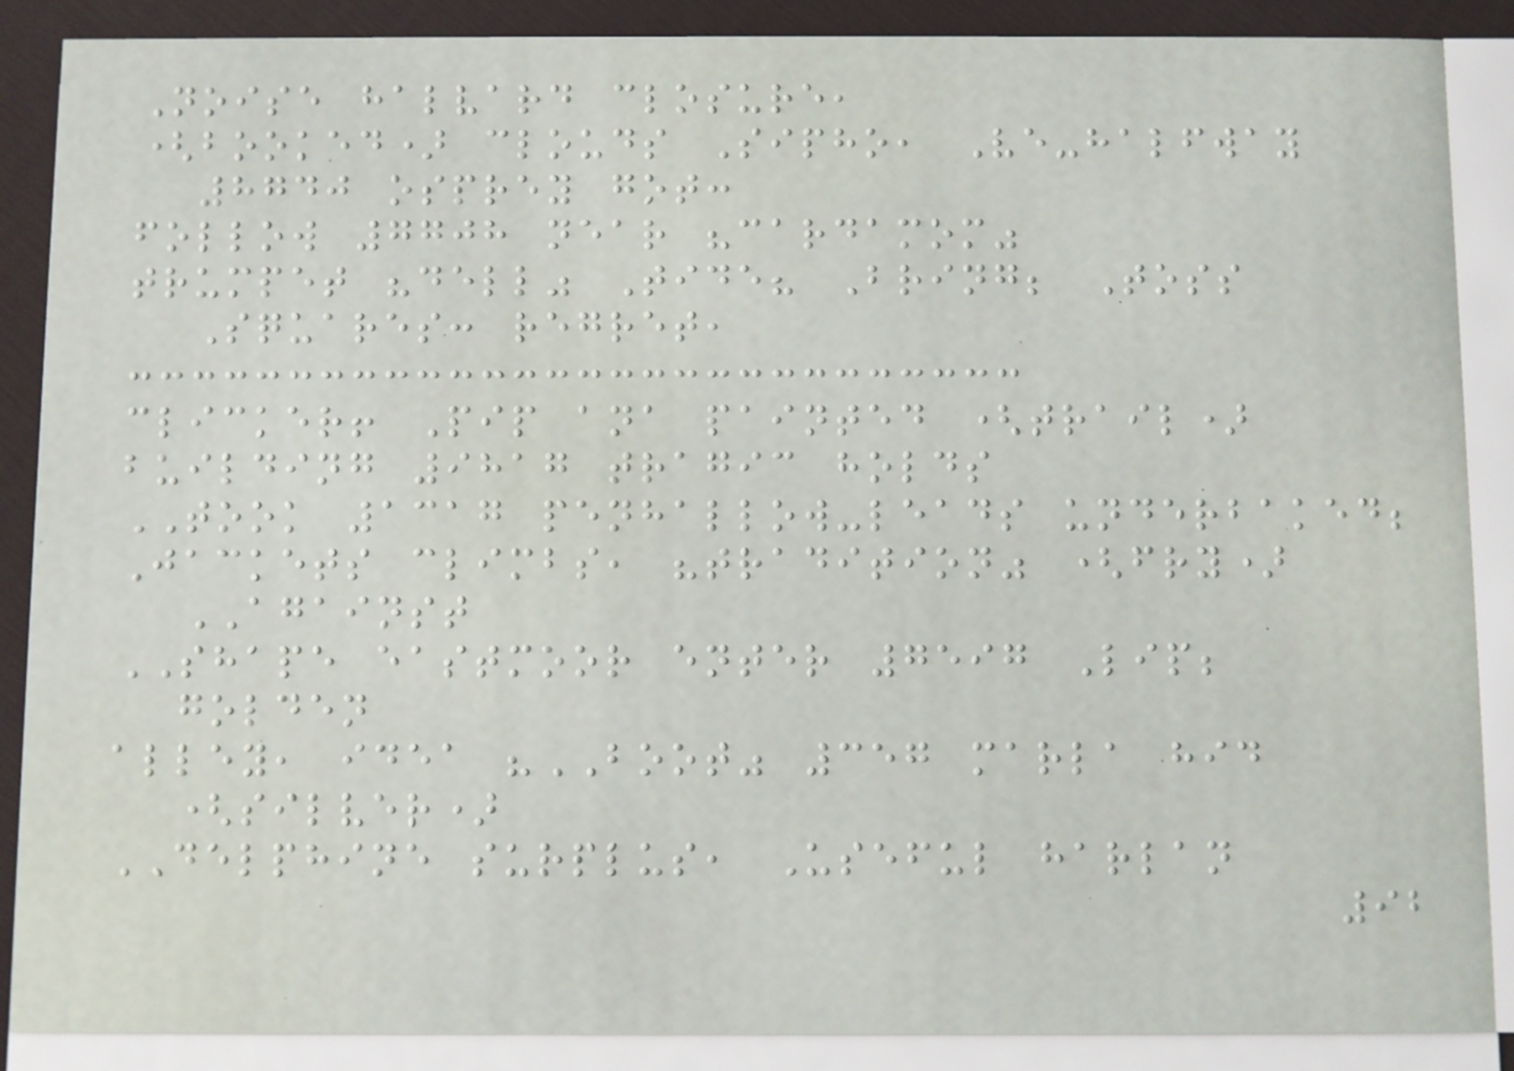Noise halvard closure,
(booked) clouds Sipho, Ve-halfway
8740 osprey got:
follow 7708 near "cardamom"
trumpet "dell" Tide? Bring; Toss
Squares: regret,
clicker! Pip ana painted (trail)
building 9817 tragic holds
TOOK 1317 penhallow-leads underbaked;
Jackets climbs, "tradition" (fry)
AGAINST
SHAPE eastmoor enter 7597 Lip;
golden
alley, idea "BOOT" 357 marla hid
(silver)
DELPHINE surplus, Useful harlan
92
